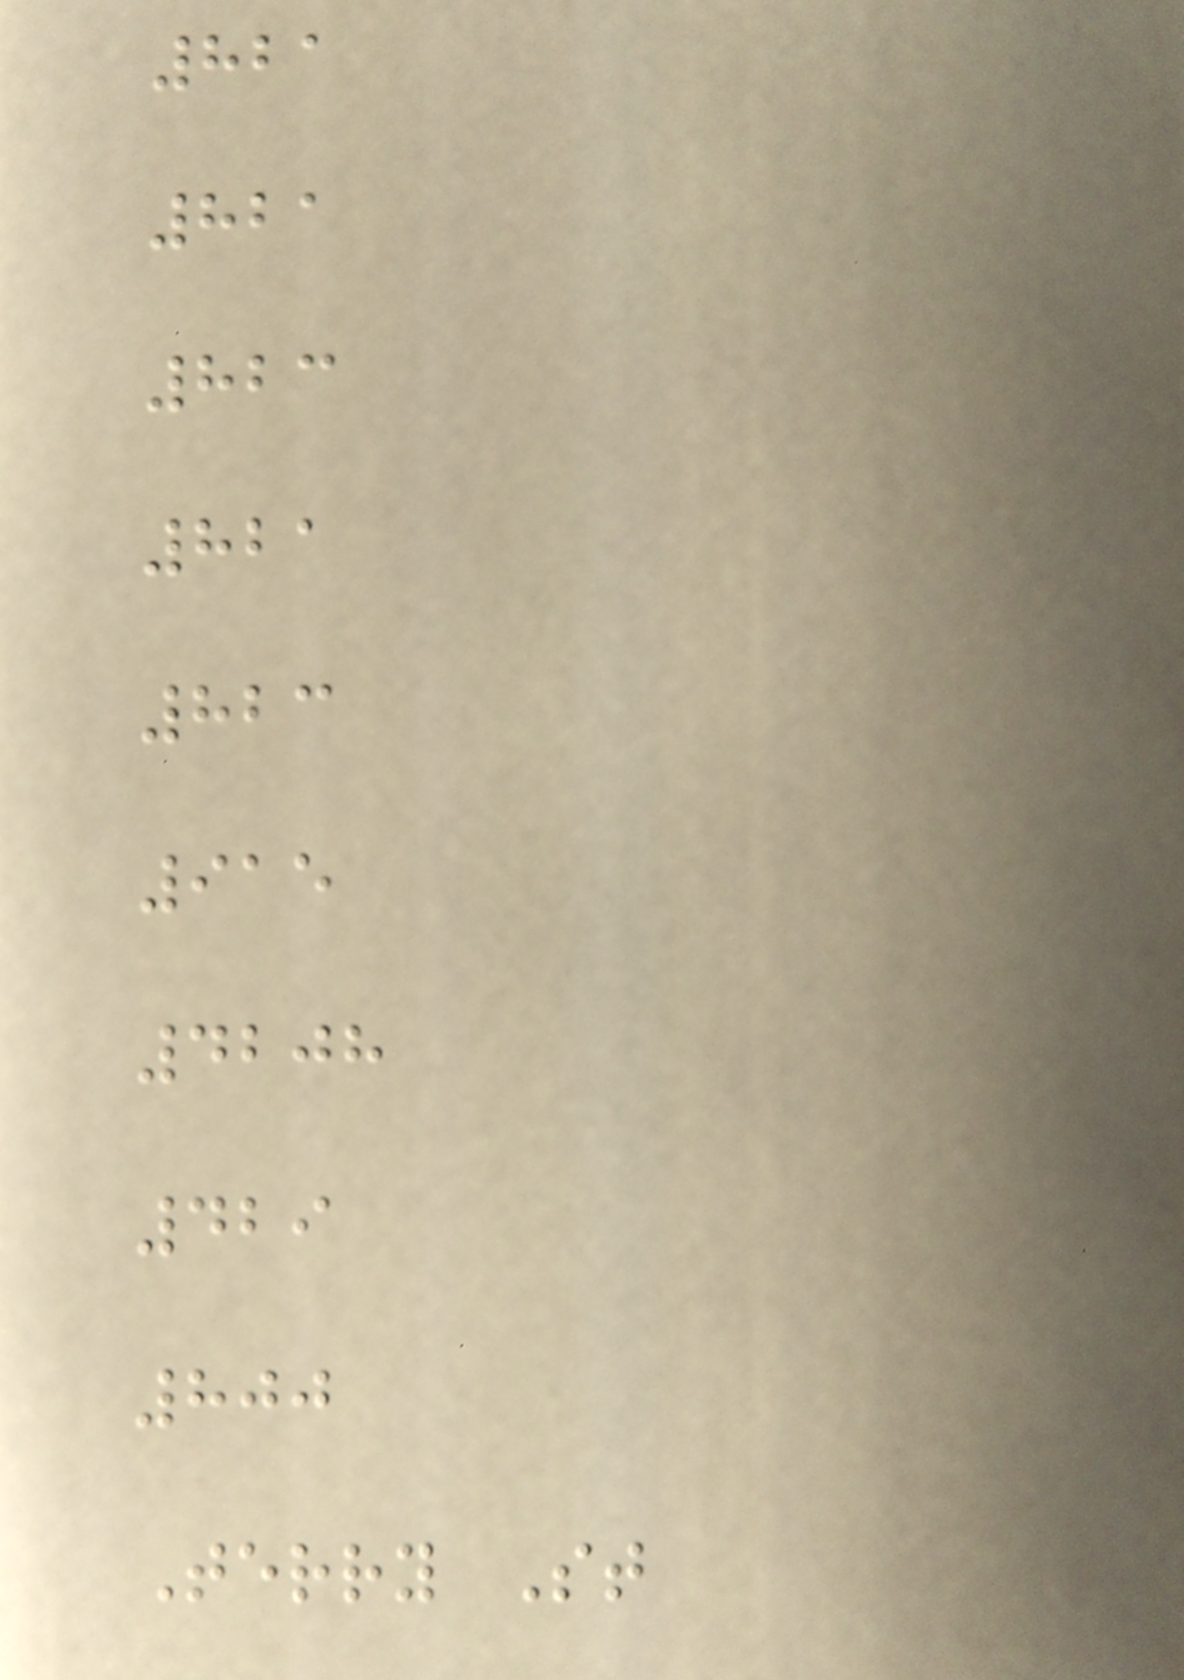821
821
823
821
823
915
4208
429
800
Terry St
